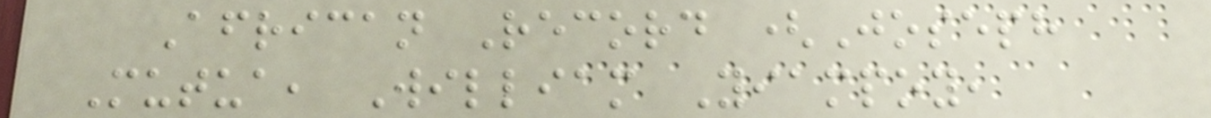African Record (Joseph
Mutua, William Yiampoy,
